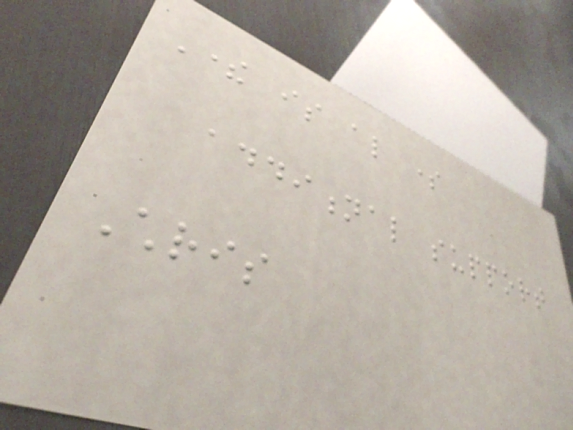There is also some
additional support
Chris
